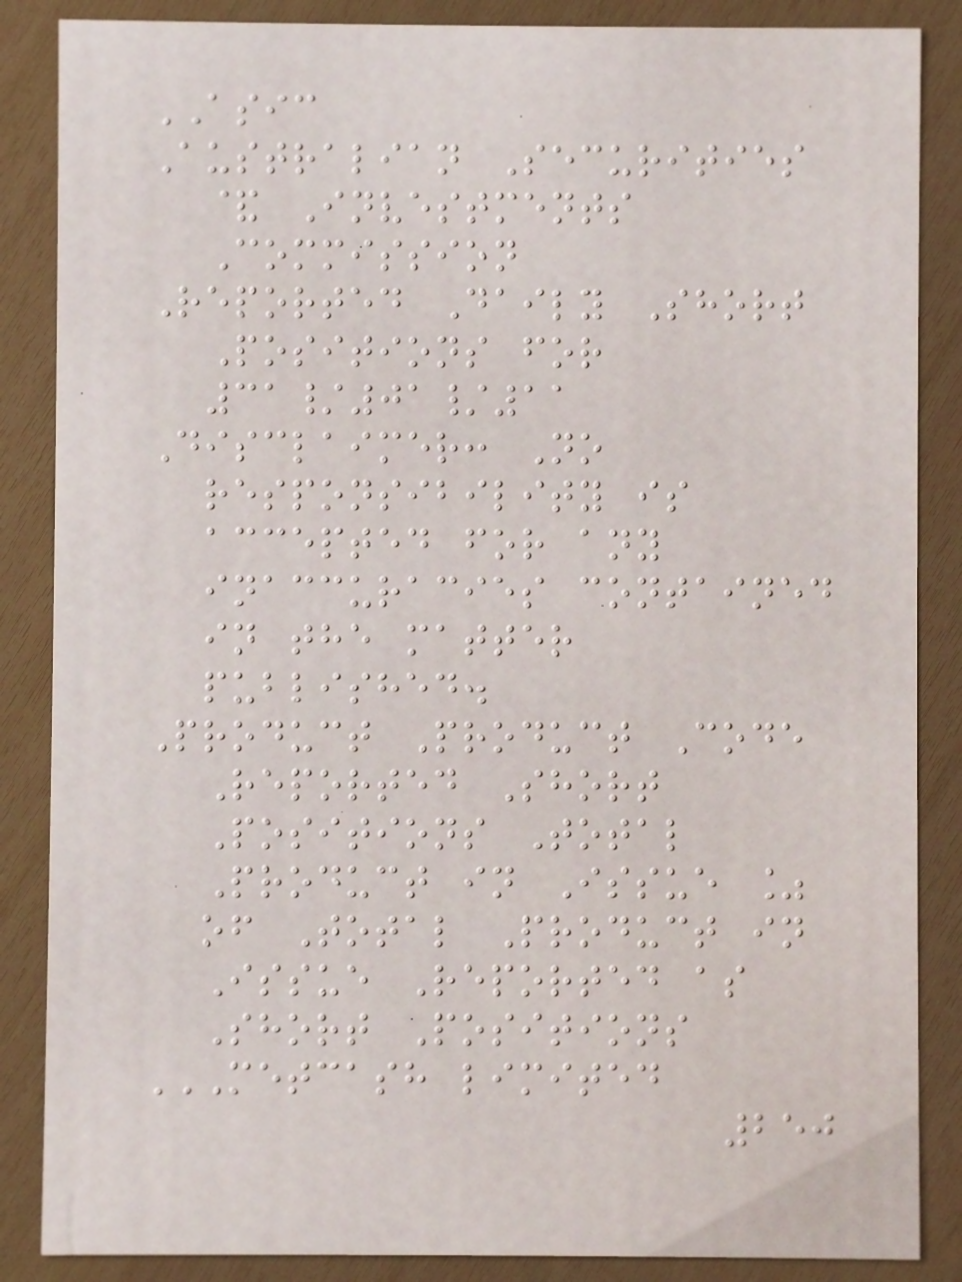ASIC
Australian Securities
& Investments
Commission
Reported Daily Short
Positions for
31/01/11
Disclaimer: No
responsibility is
accepted for any
inaccuracies contained
in the matter
published.
Product Product Code
Reported Short
Positions Total
Product in Issue %
of Total Product in
Issue Reported as
Short Positions
METCASH LIMITED
250
